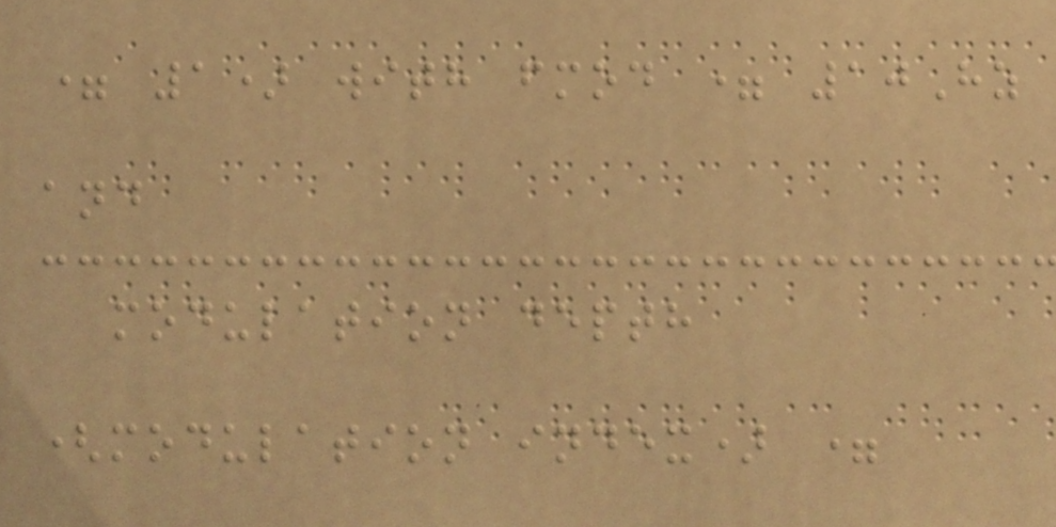= 1) with fmod = 10Hz
and
modulation depth
(modulation index) =
